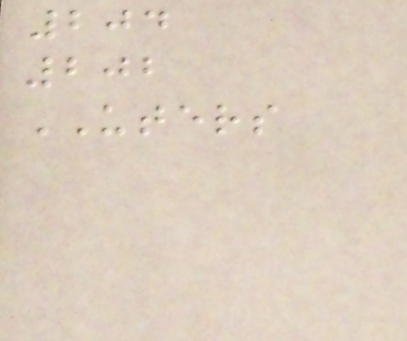204
202
UTERS
